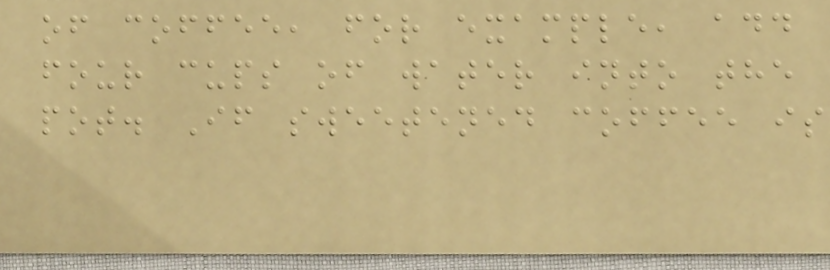of coffee, for example, add
four cups of water into the
pot. If sweetened coffee is
